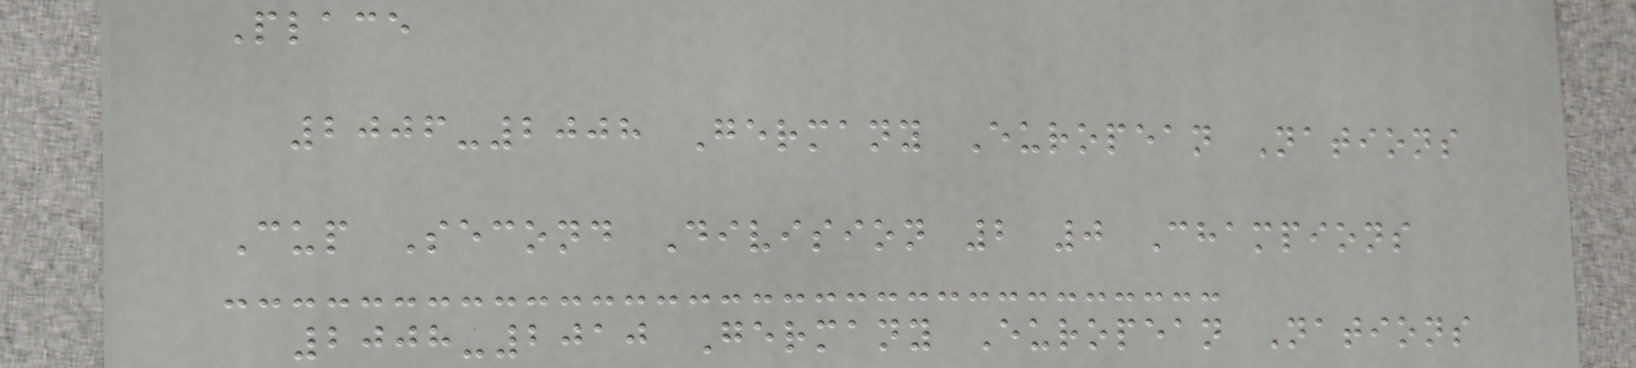Place
2006-2008 Germany European Nations
Cup Second Division 2 0 Champions
2008-2010 Germany European Nations
